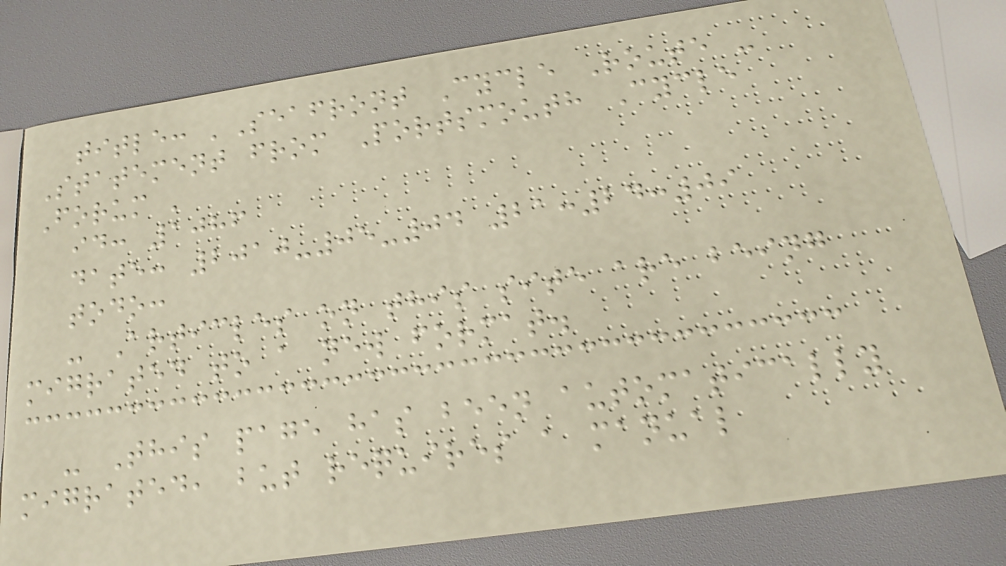title: 'Seafront Cycle Route -
Statement from Portsmouth Cycle
Forum '
id: 1086
date: 2010-05-04 21:24:09
todo:
- Articles on this site are being
migrated to a new format.
- This page has been automatically
migrated, but requires a manual
